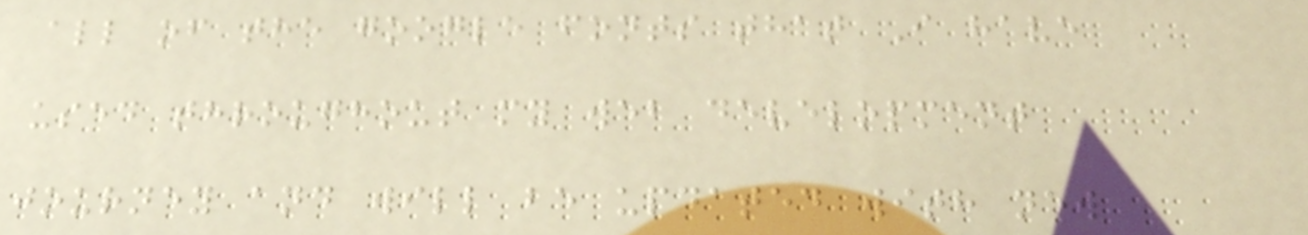all of the google fonts that I have
used throughout my web development
journey and will be updated with new
